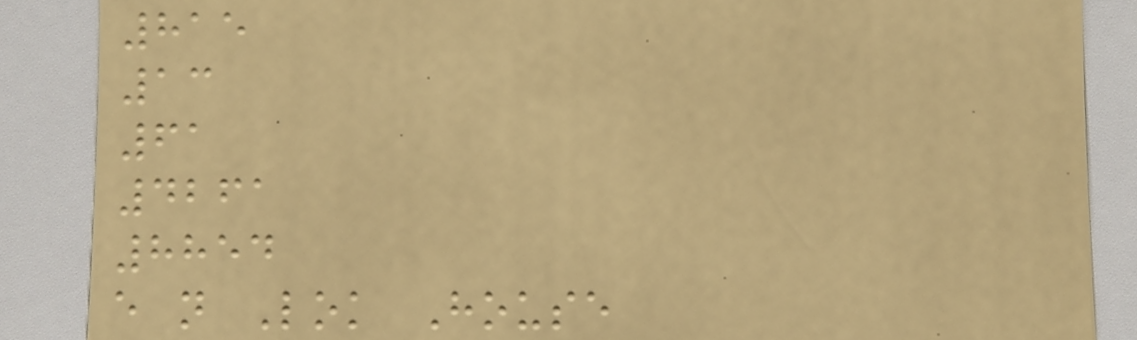815
13
61
4261
8854
e n Lok House
